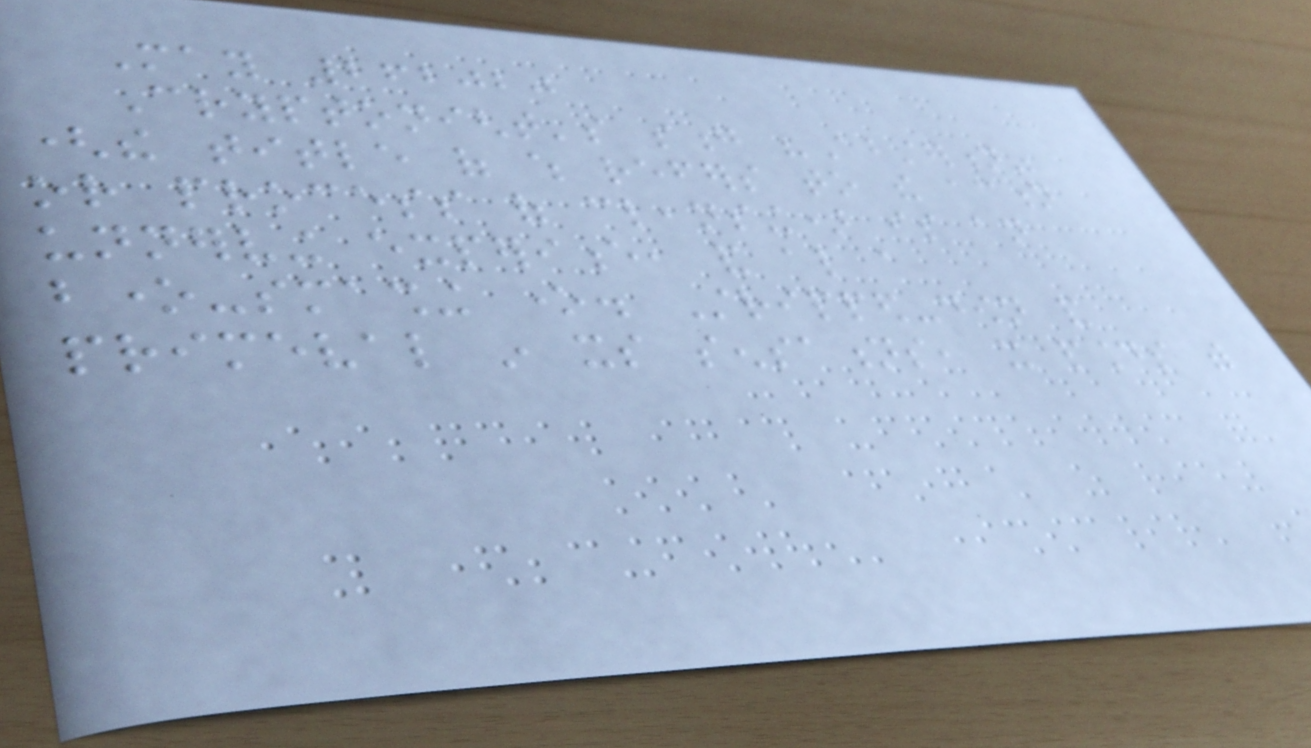May 262020
Cryptonight's song "Abstertion"
(the title of which refers to the action
or process of cleansing) is an
unnerving experience, and also a
bone-smashing one. Stripped-down and
primeval in its sensations, it pounds with
